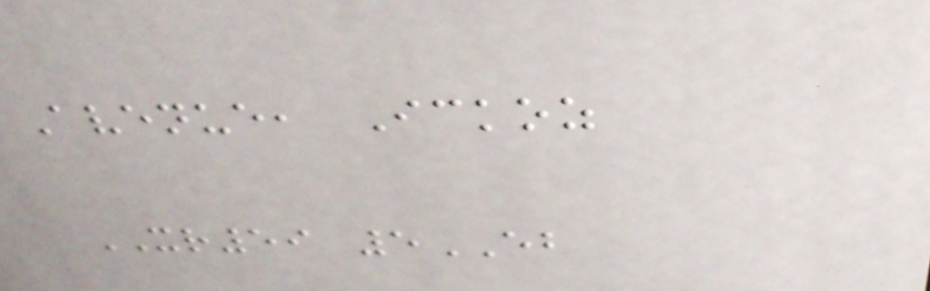Avenue, Ickoz
XR59 5EB
